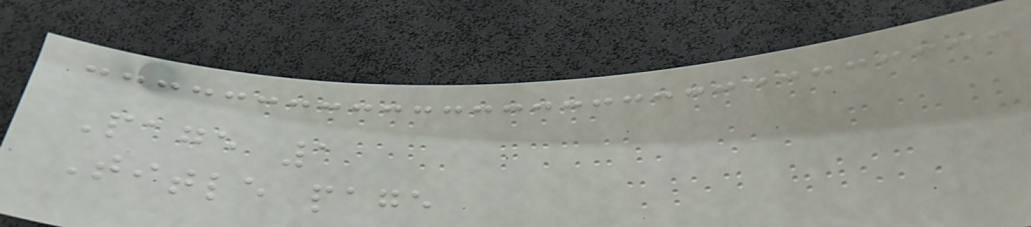Page 1
Title page
